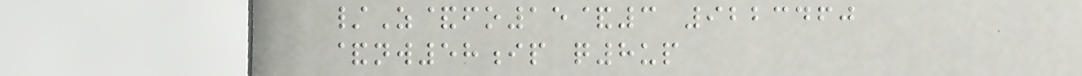/Z&fo15&3 9223460
&nw58ip q8up
